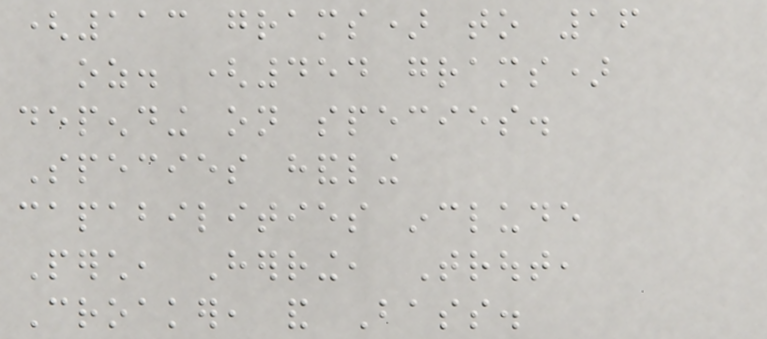(113 grams) to 16
oz. (454 grams)
depending on species.
Species handling
capabilities include
Perch, Herring, Trout,
Croaker, and Bass.
